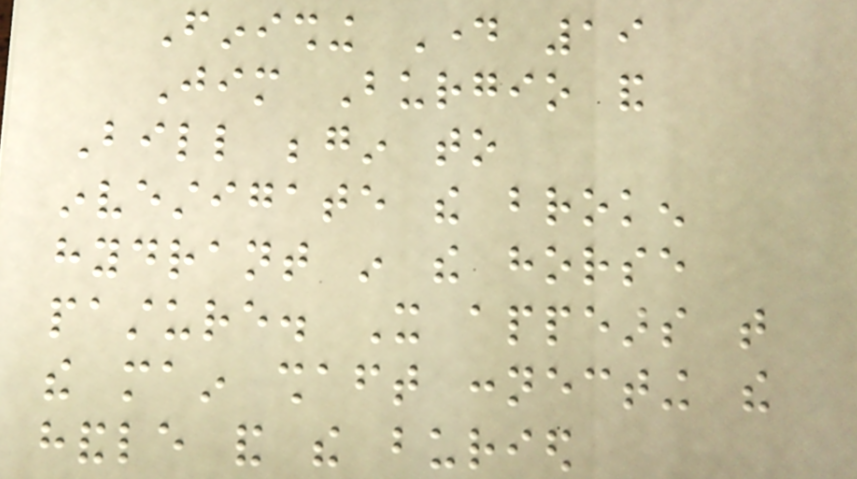Finishing Day 19
Jim Burgio and
Bill begin to
investigate the broken
hydrant in the horse
pasture. It appears that
the main shaft connecting the
handle and the buried
